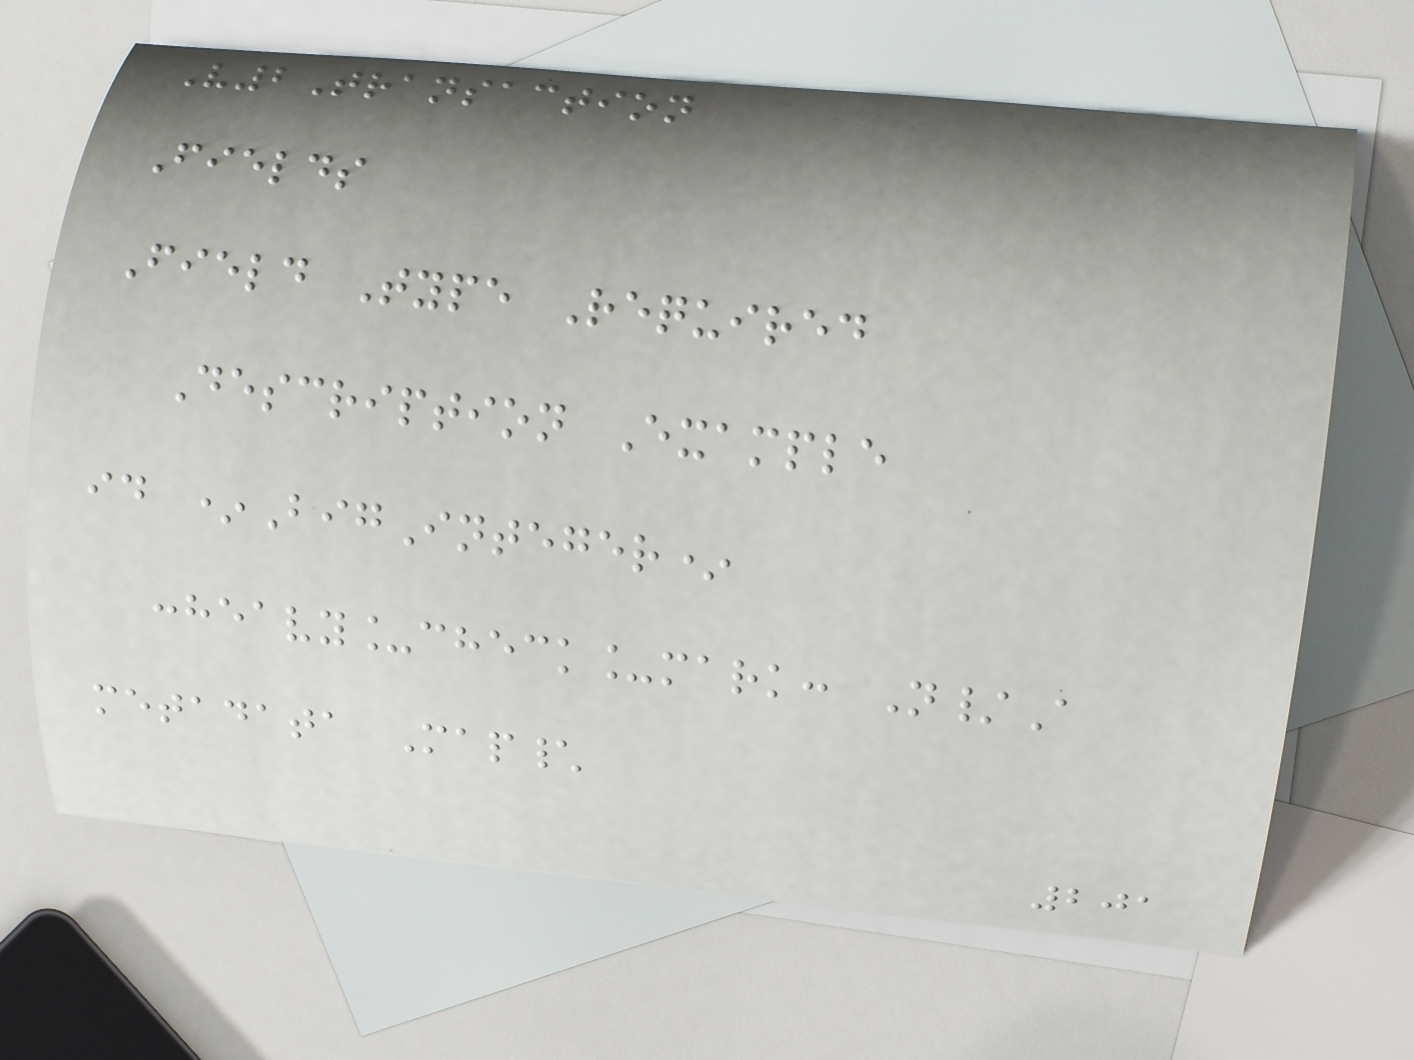V2Transaction
Fields
Field Type Required
Description Example
id *BigInteger*
:heavy_check_mark: N/A
metadata Map\
201
